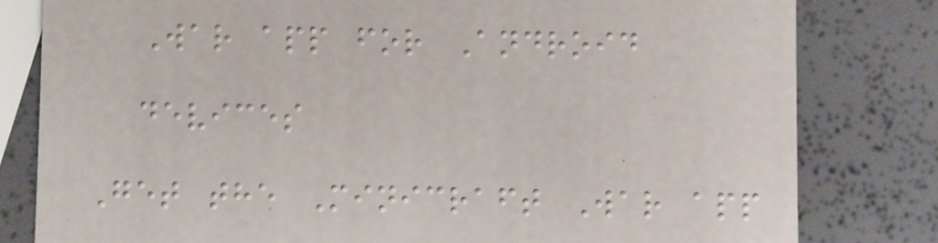War app for Android
devices
Get the Minicraft War app
